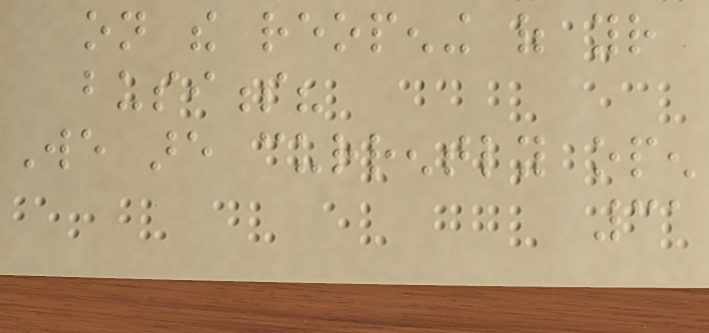on the reopening of your
business?
We are currently open
31
